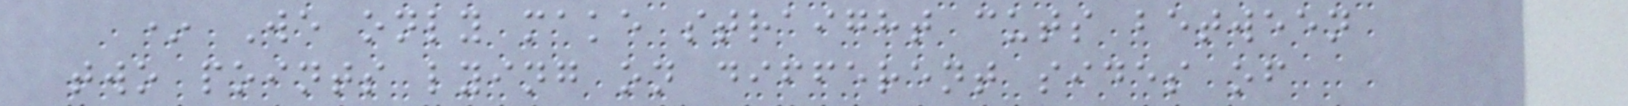* We only make straight cuts between
two points lying on different sides of
